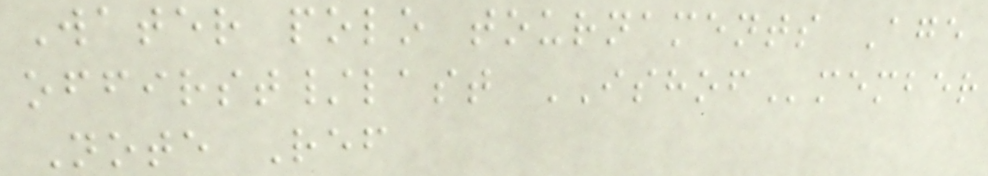Water polo tournaments Age
offirst/last ISHOFmember
Note Ref
